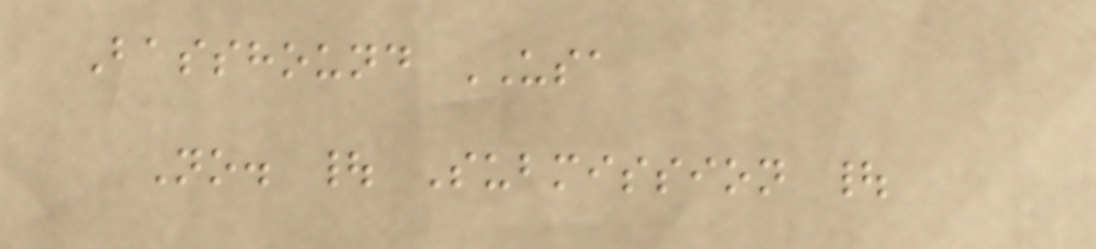Basshound USA
No. | Submission |
